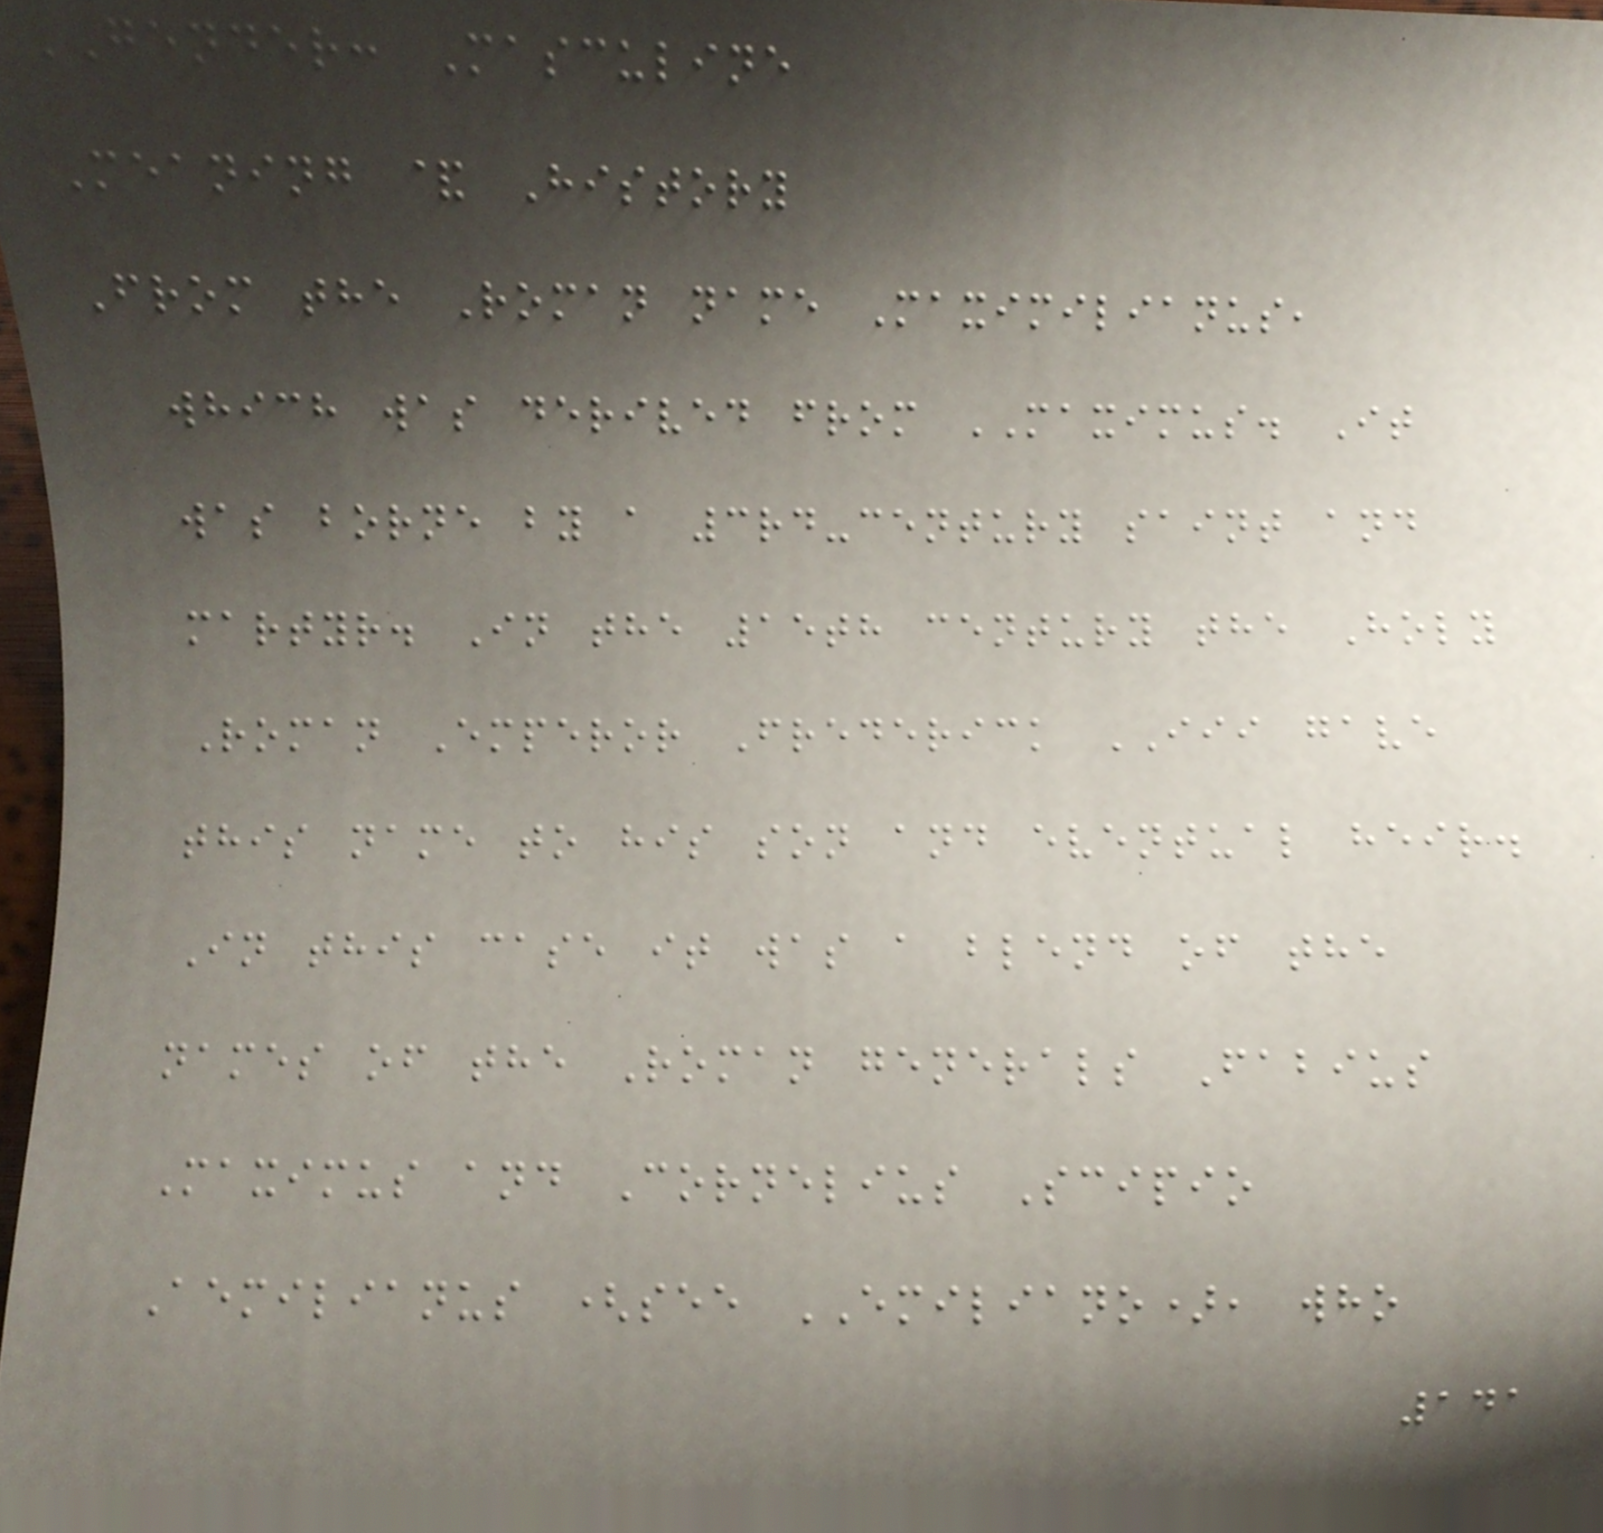GENDER: Masculine
Meaning & History
From the Roman name Maximilianus,
which was derived from MAXIMUS. It
was borne by a 3rd-century saint and
martyr. In the 15th century the Holy
Roman Emperor Frederick III gave
this name to his son and eventual heir.
In this case it was a blend of the
names of the Roman generals Fabius
Maximus and Cornelius Scipio
Aemilianus (see EMILIANO), who
141
